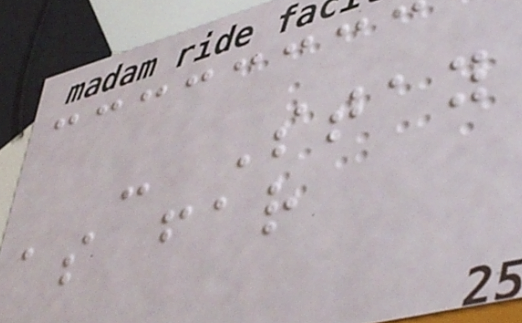- Stay
as far
